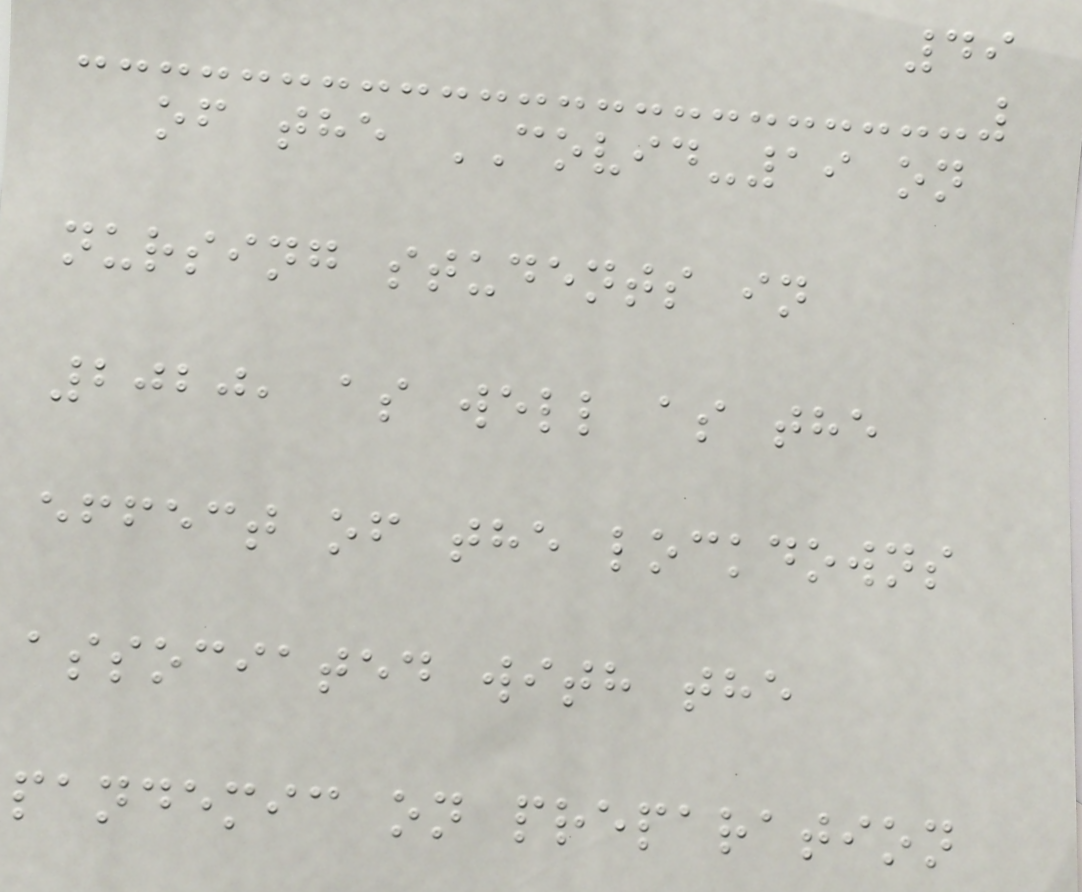49
of the COVID-19 on
nursing students in
2020, as well as the
effect of the lockdowns
associated with the
pandemic on preparation
